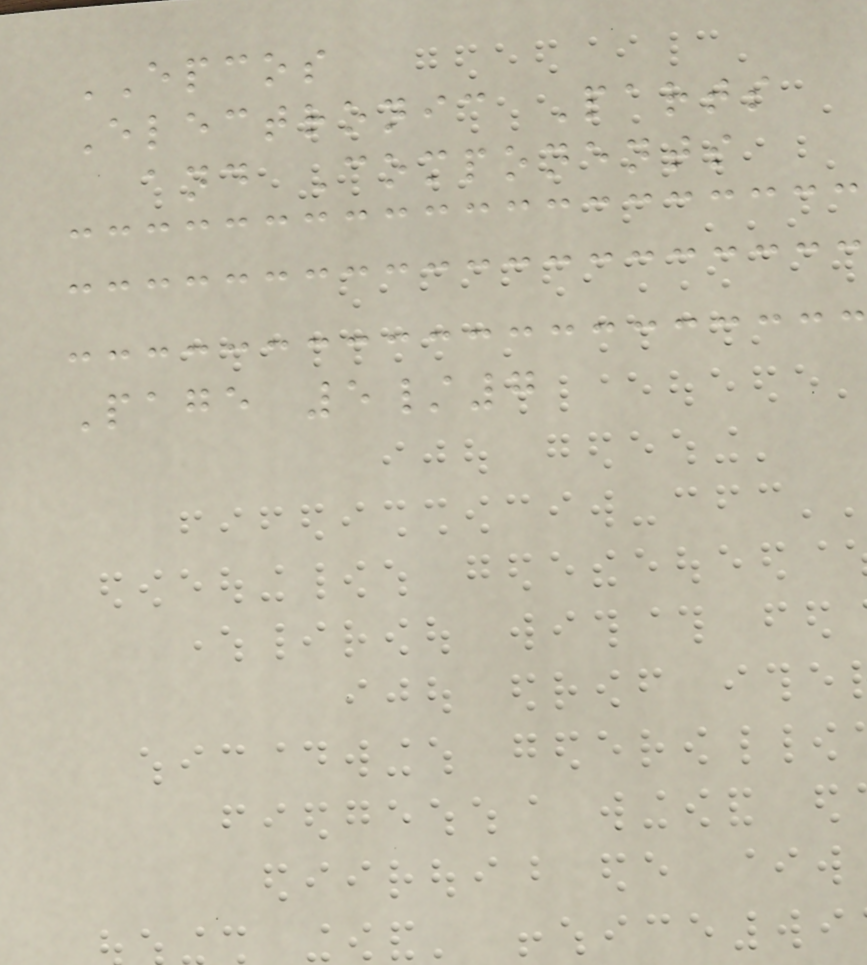EPCOS
Electronic Parts
and Components
Page 5/7
